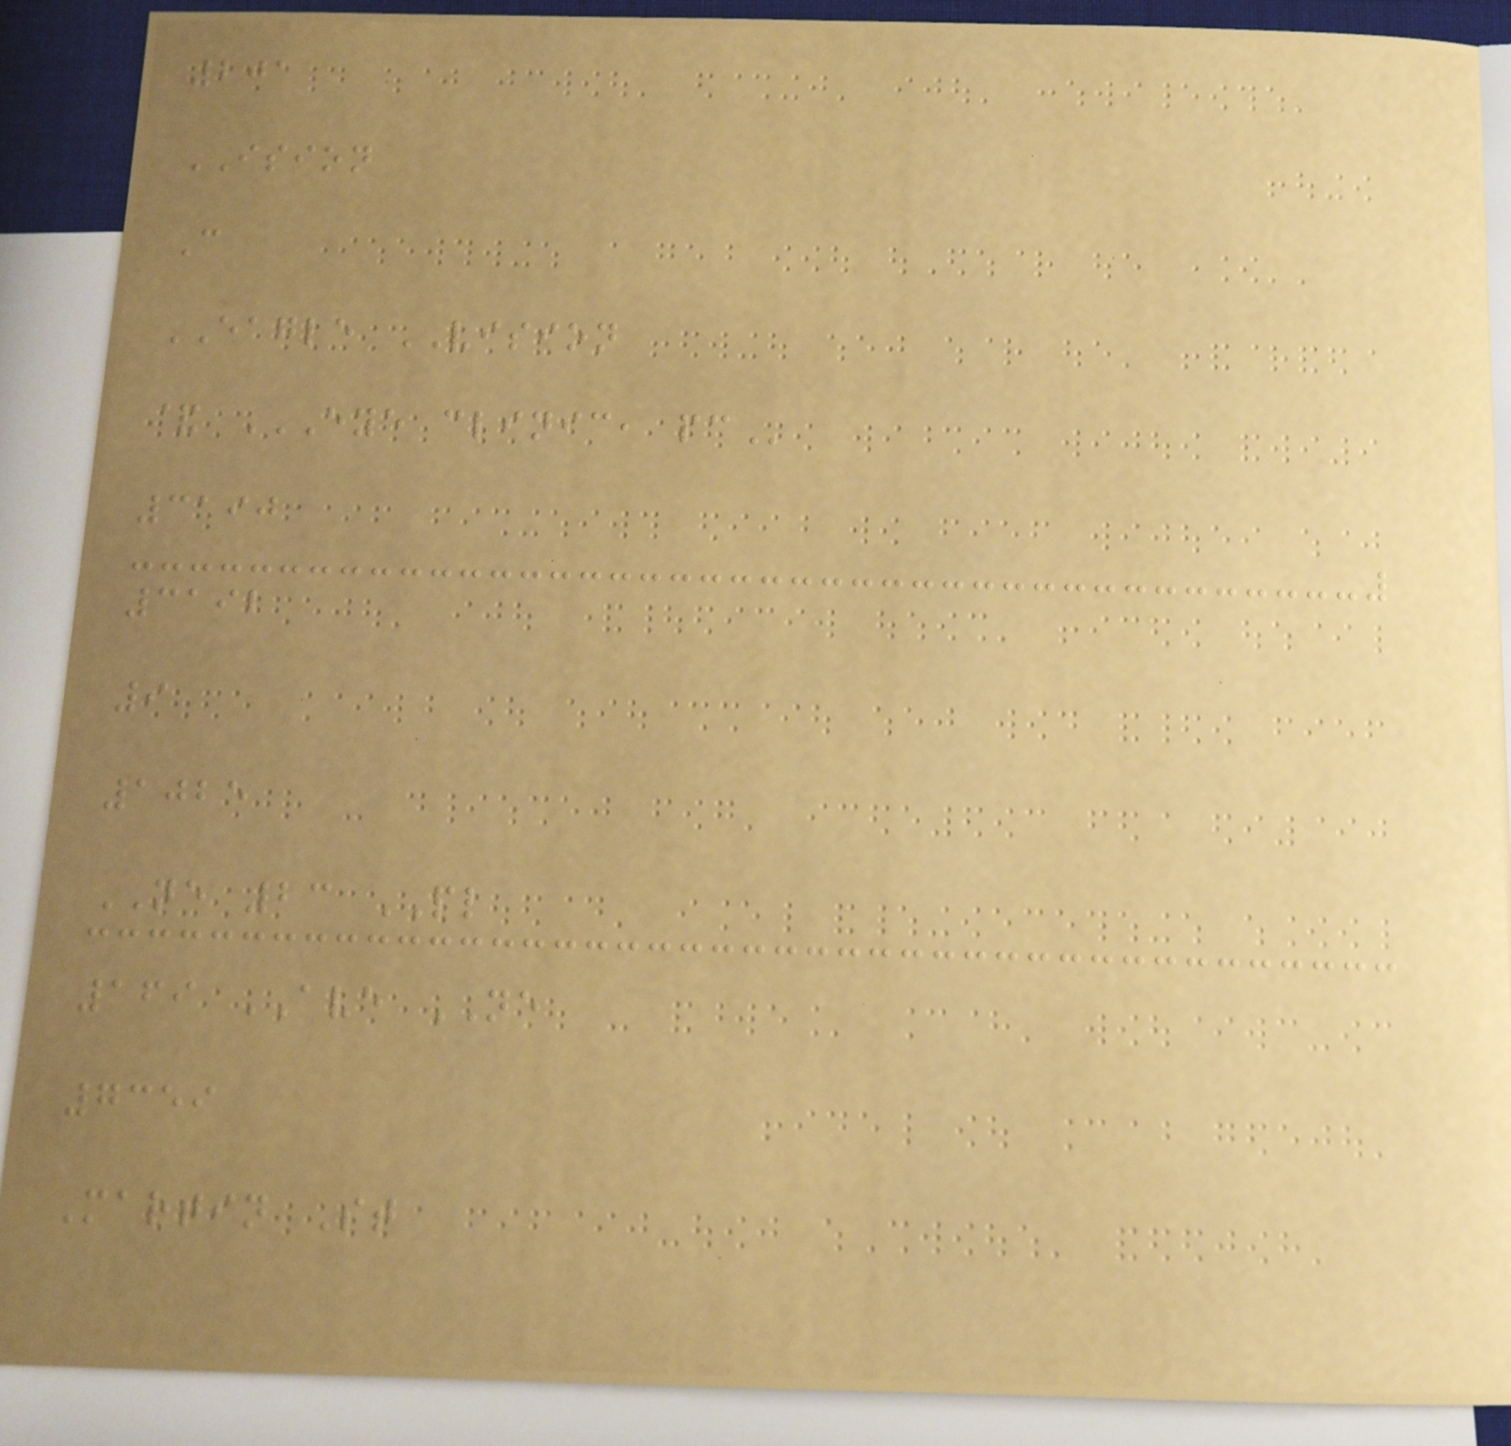201
ISION
C
EAGLE VISION
& EYE CLINIC, PC
3190
3192
9
1025
NE 23 PL
169 AVE NE
7359
Martin St
